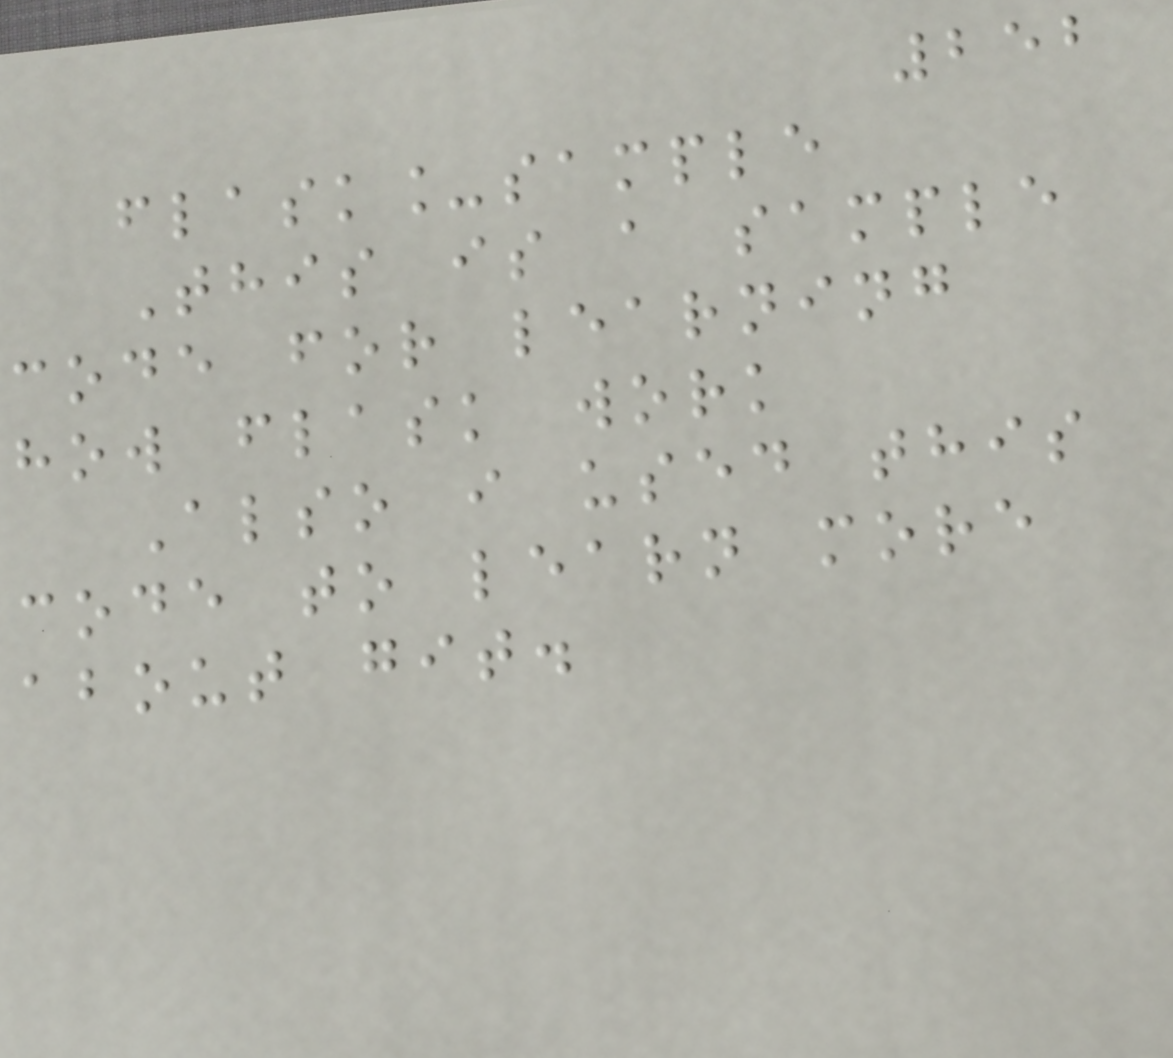252
flask_sample
This is a sample
code for learning
how flask work
Also i used this
code to learn more
about git.
